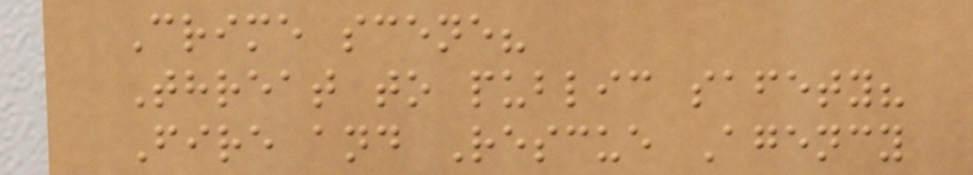Crime scene?
Threat to public safety?
Fire and Rescue Agency
